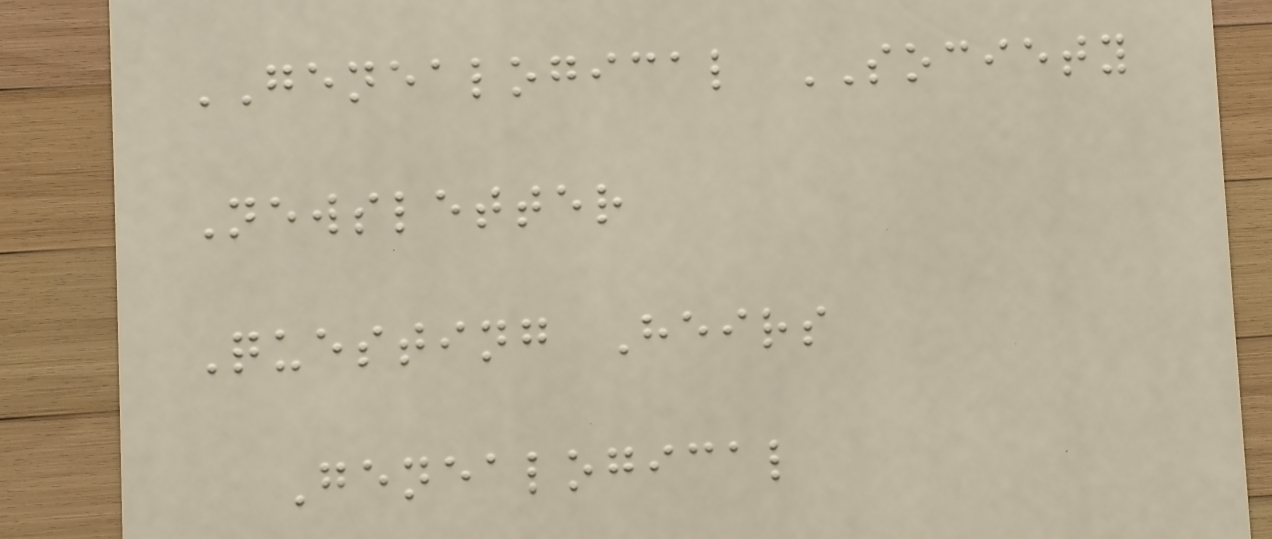GENEALOGICAL SOCIETY
Newsletter
Questing Heirs
Genealogical
